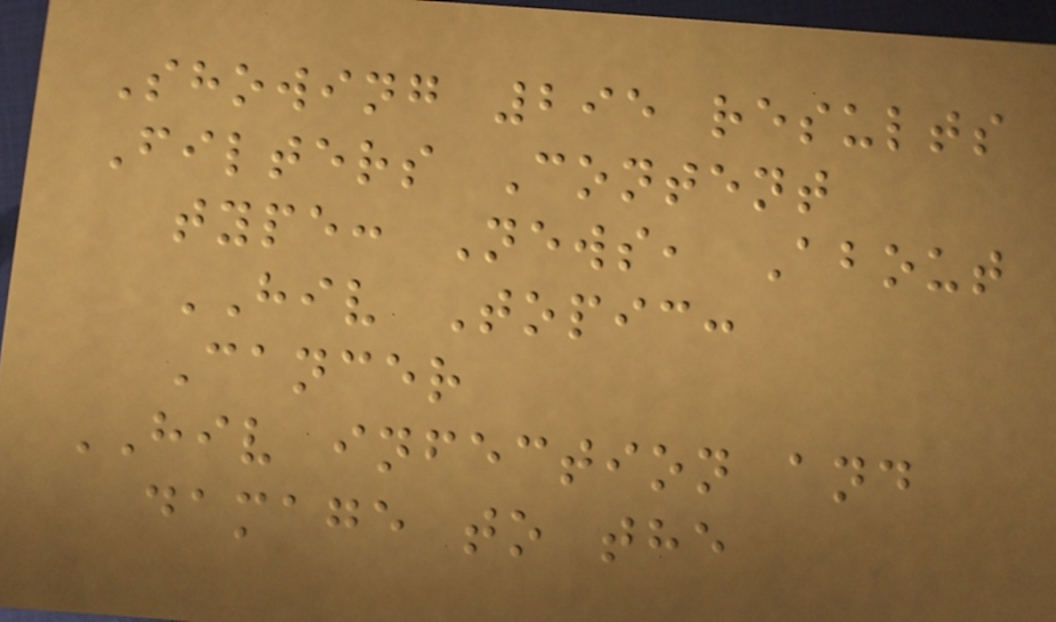Showing 295 results
Filters Content
type: News, About
HIV Topic:
Cancer
HIV infection and
damage to the
